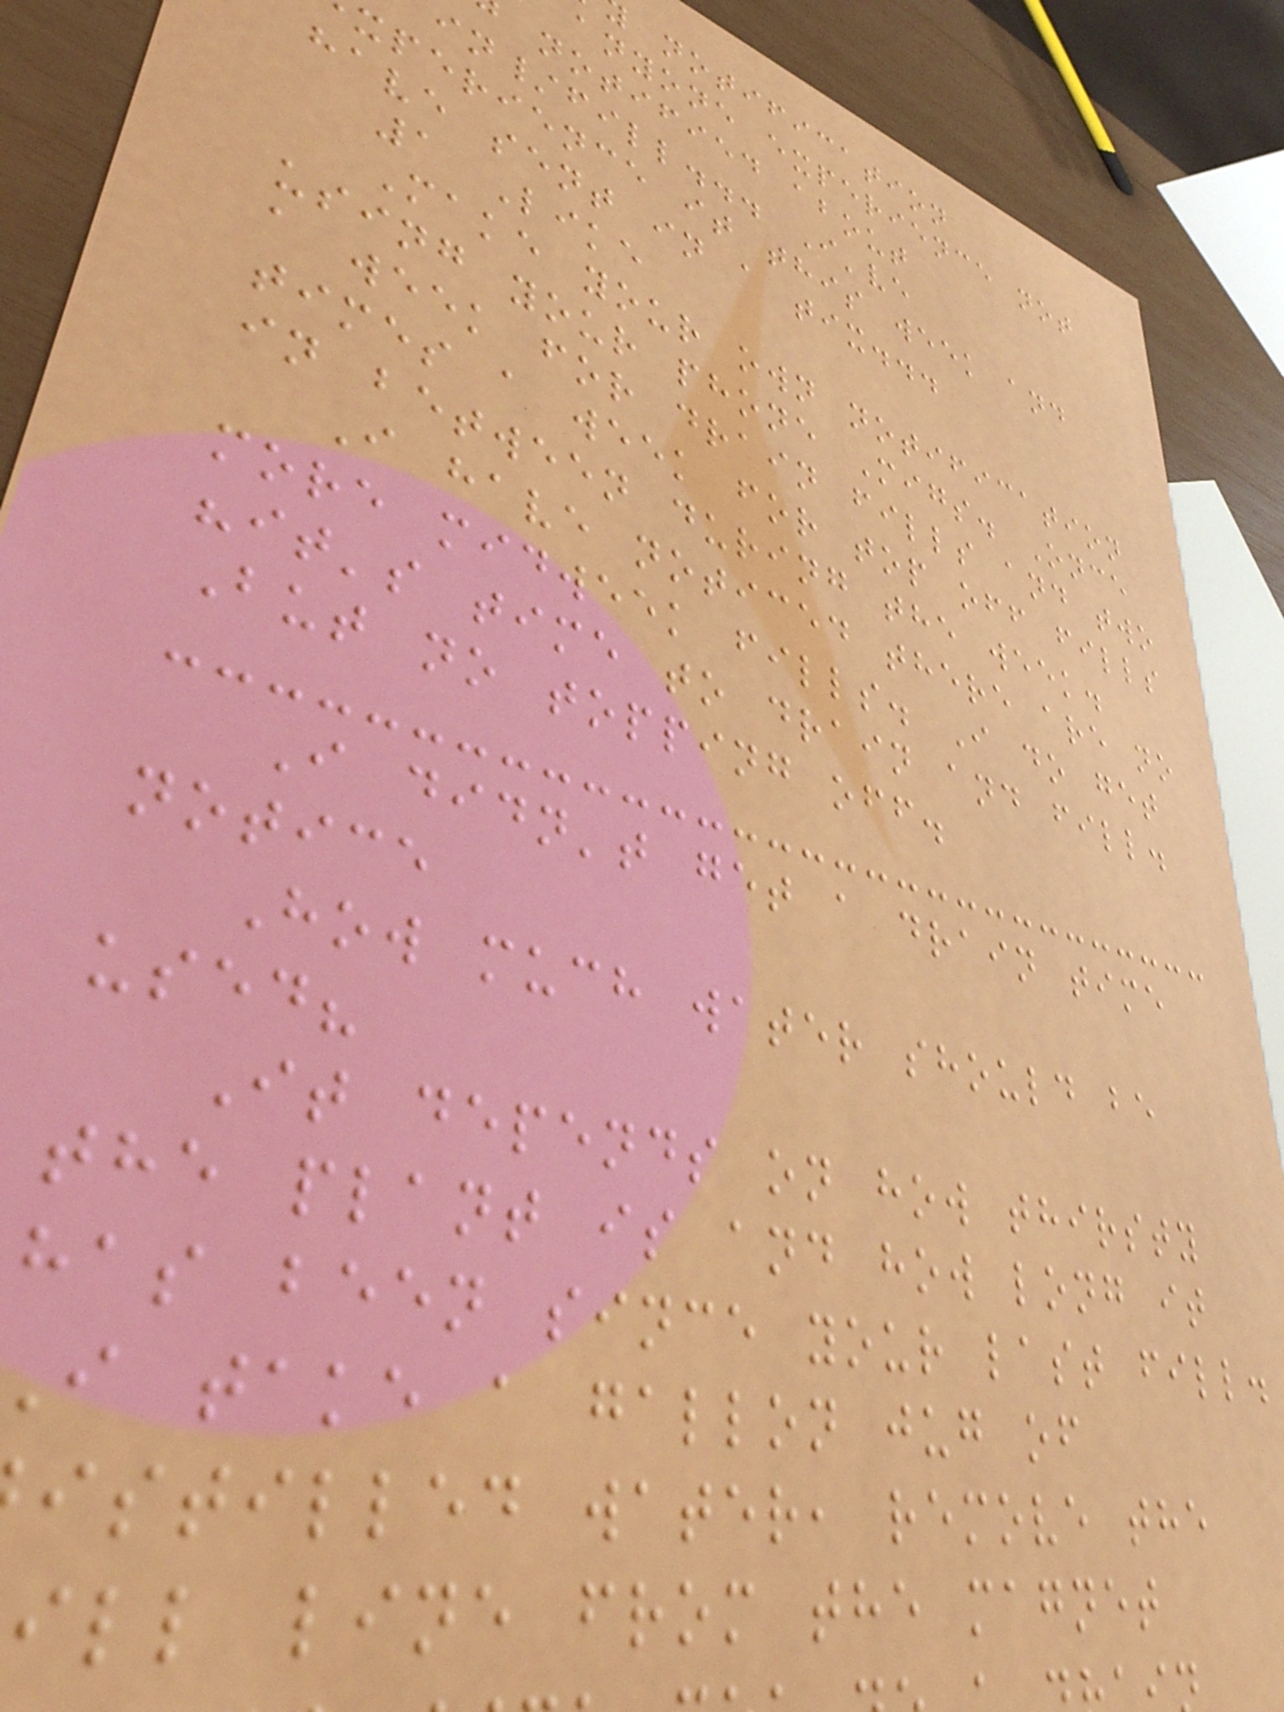notification
anyone experience not
notified about
in/fill... I've
xperience it this week and
have sent in a tix...
1 Like
Make your own notification
using your phone Migs. Once
a week for drain fills and two
times a week for top off fills
in between during the week.
I have noticed there are no
more midweek fills. I do get
"it's time to drain and fill.
But no topping off.
I didn't get a drain time
notice
How much water should be
used?
It depends on how thirsty
the plant is and how long it
has been since your last fill.
i take a gallon jug of
istilled water, remove the
ill line from the magnet
